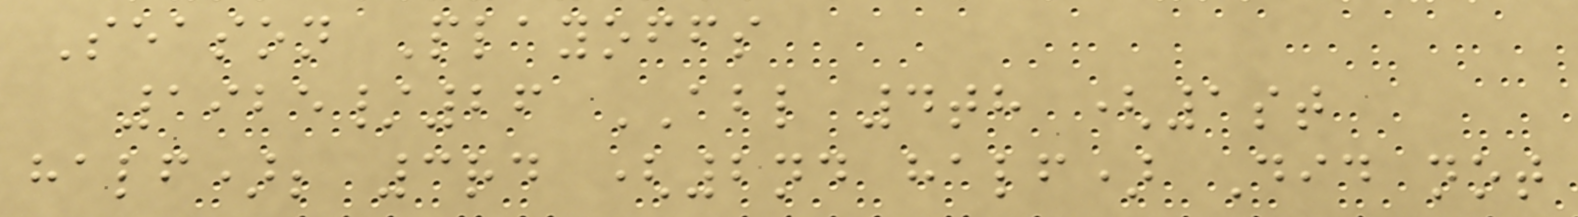Season Playoffs
1925/26 ABL 4th (1st
half); 3rd (2nd half) Did not
